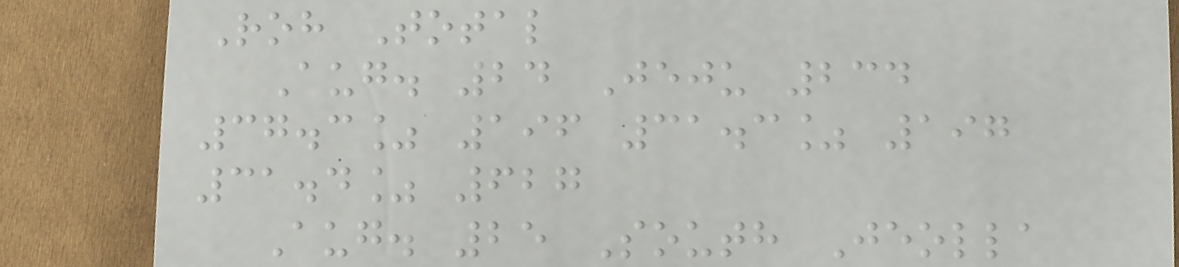Roh Total
Aug. 24 Jeju 234
37.3% 196 31.3% 197
31.4% 627
Aug. 25 South Jeolla
